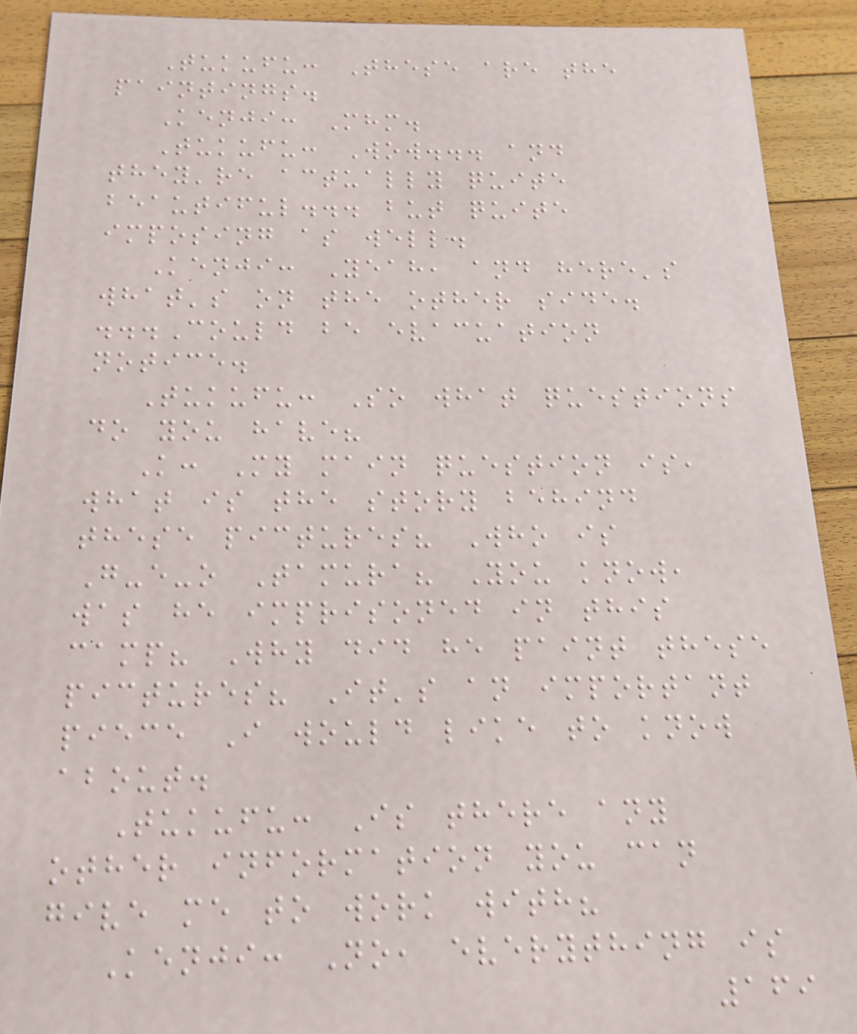Tukufu: These are the
paintings.
Kenji: Mhm.
Tukufu: Wow... and
they're actually quite
beautiful... but quite
imposing as well.
Kenji: Yeah, and here's
what's on the other side.
...Could be evacuation
notice.
Tukufu: So what questions
do you have?
K: My main question is,
what is the story behind
these pictures? Who is
G-e-o Tamura? You know,
was he imprisoned in this
camp? Why did he paint these
pictures? It's an important
piece I would like to know
about.
Tukufu: Is there any
other information you can
give me to work with?
Kenji: No, everything is
169
